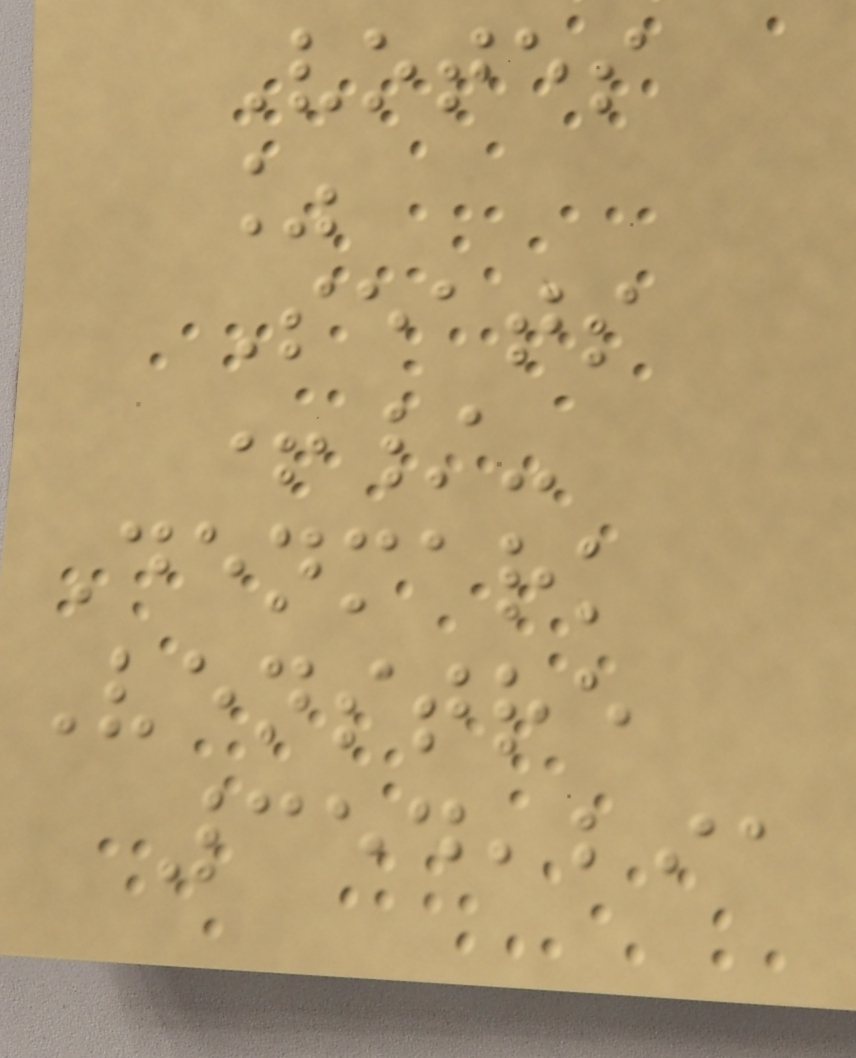Votes
%
Seats
+/-
Denmark
Venstre
354,291
